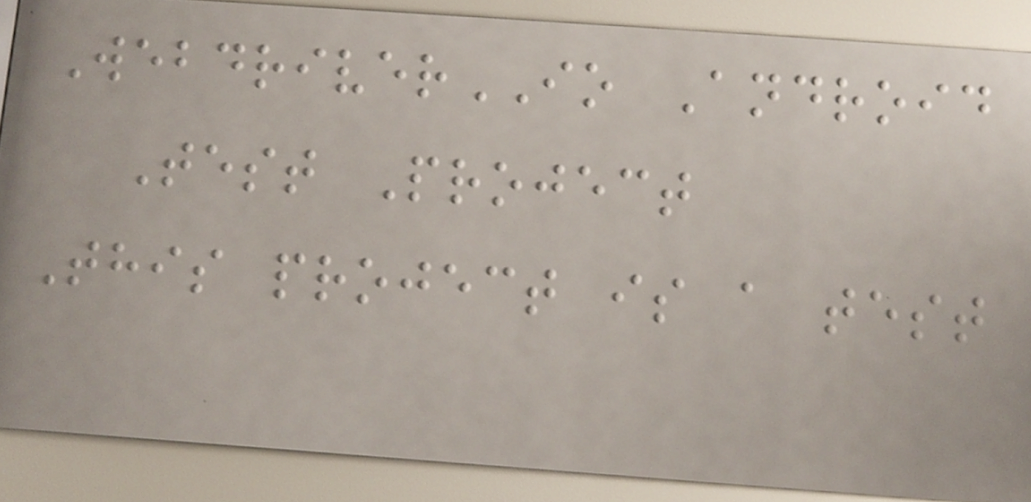WebdriverIO Android
Test Project
This project is a test
